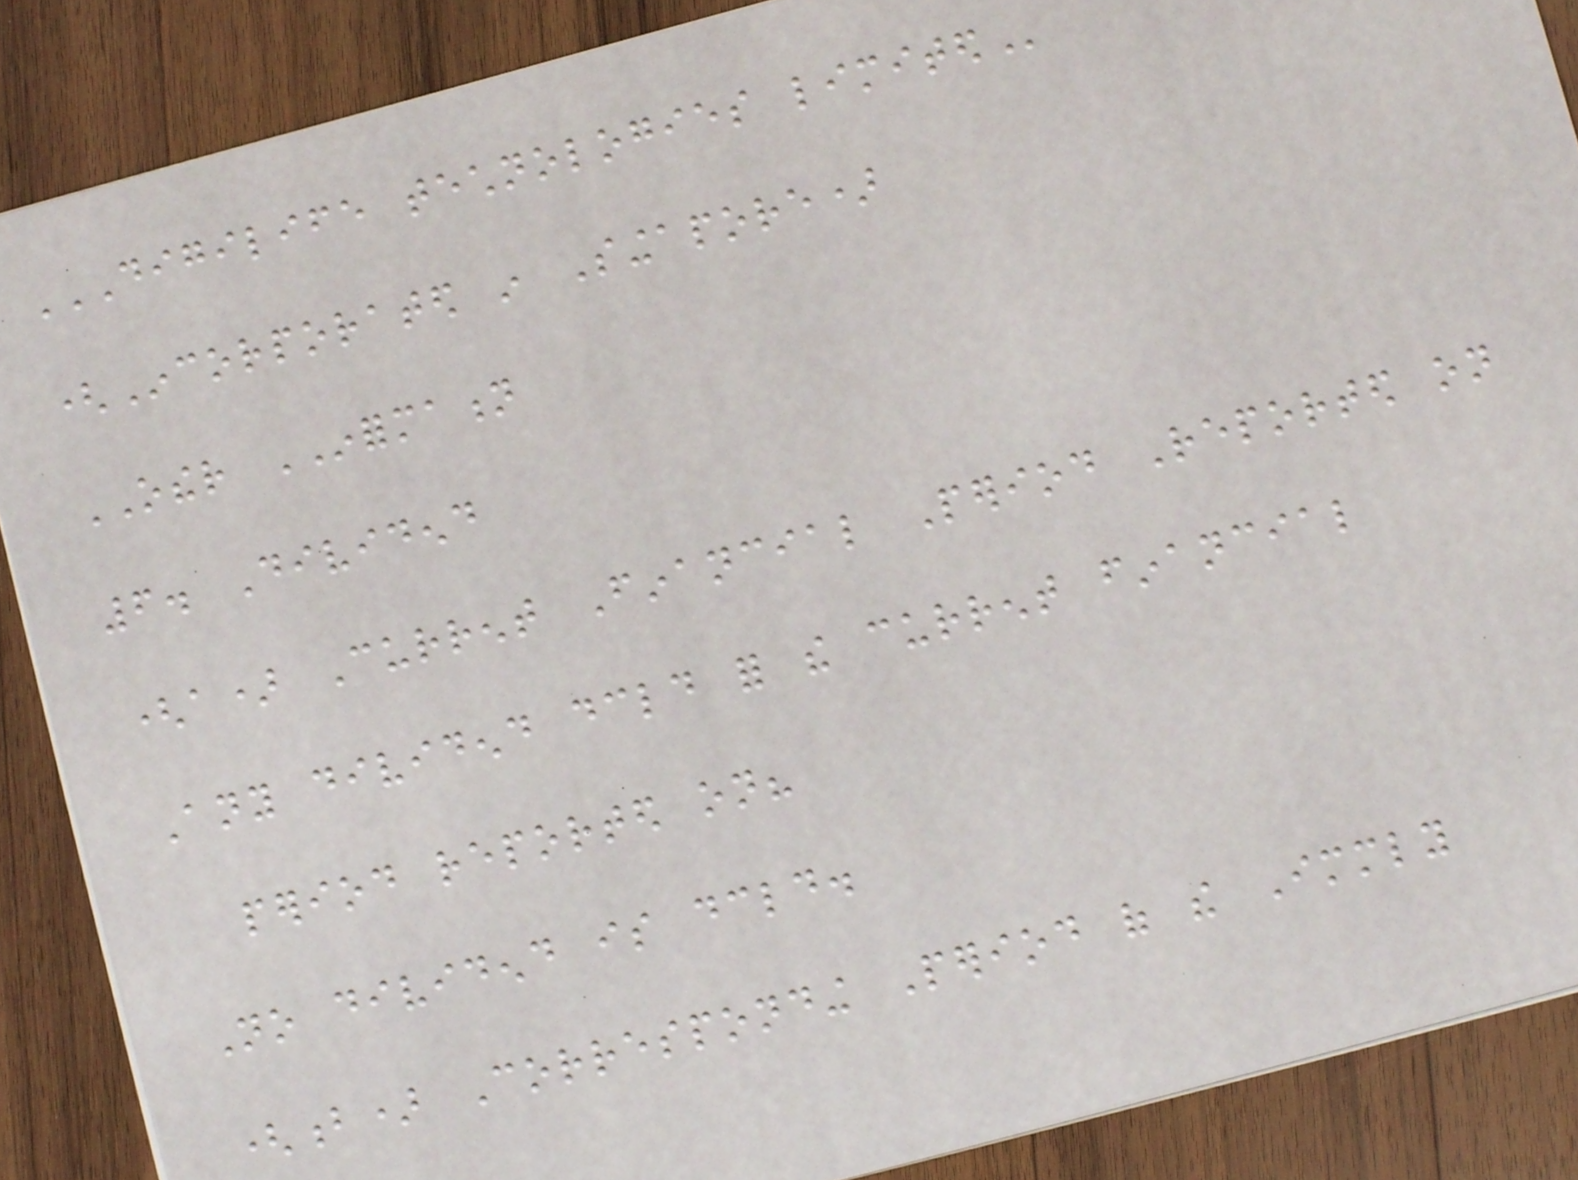DIGILIFE TECHNOLOGIES LIMITED
(Incorporated in Singapore)
OTHER INFORMATION
6. Dividend
(a) Current Financial Period Reported on
Any dividend declared for the current financial
period reported on?
No dividend is declared.
(b) Corresponding Period of the Immediately
